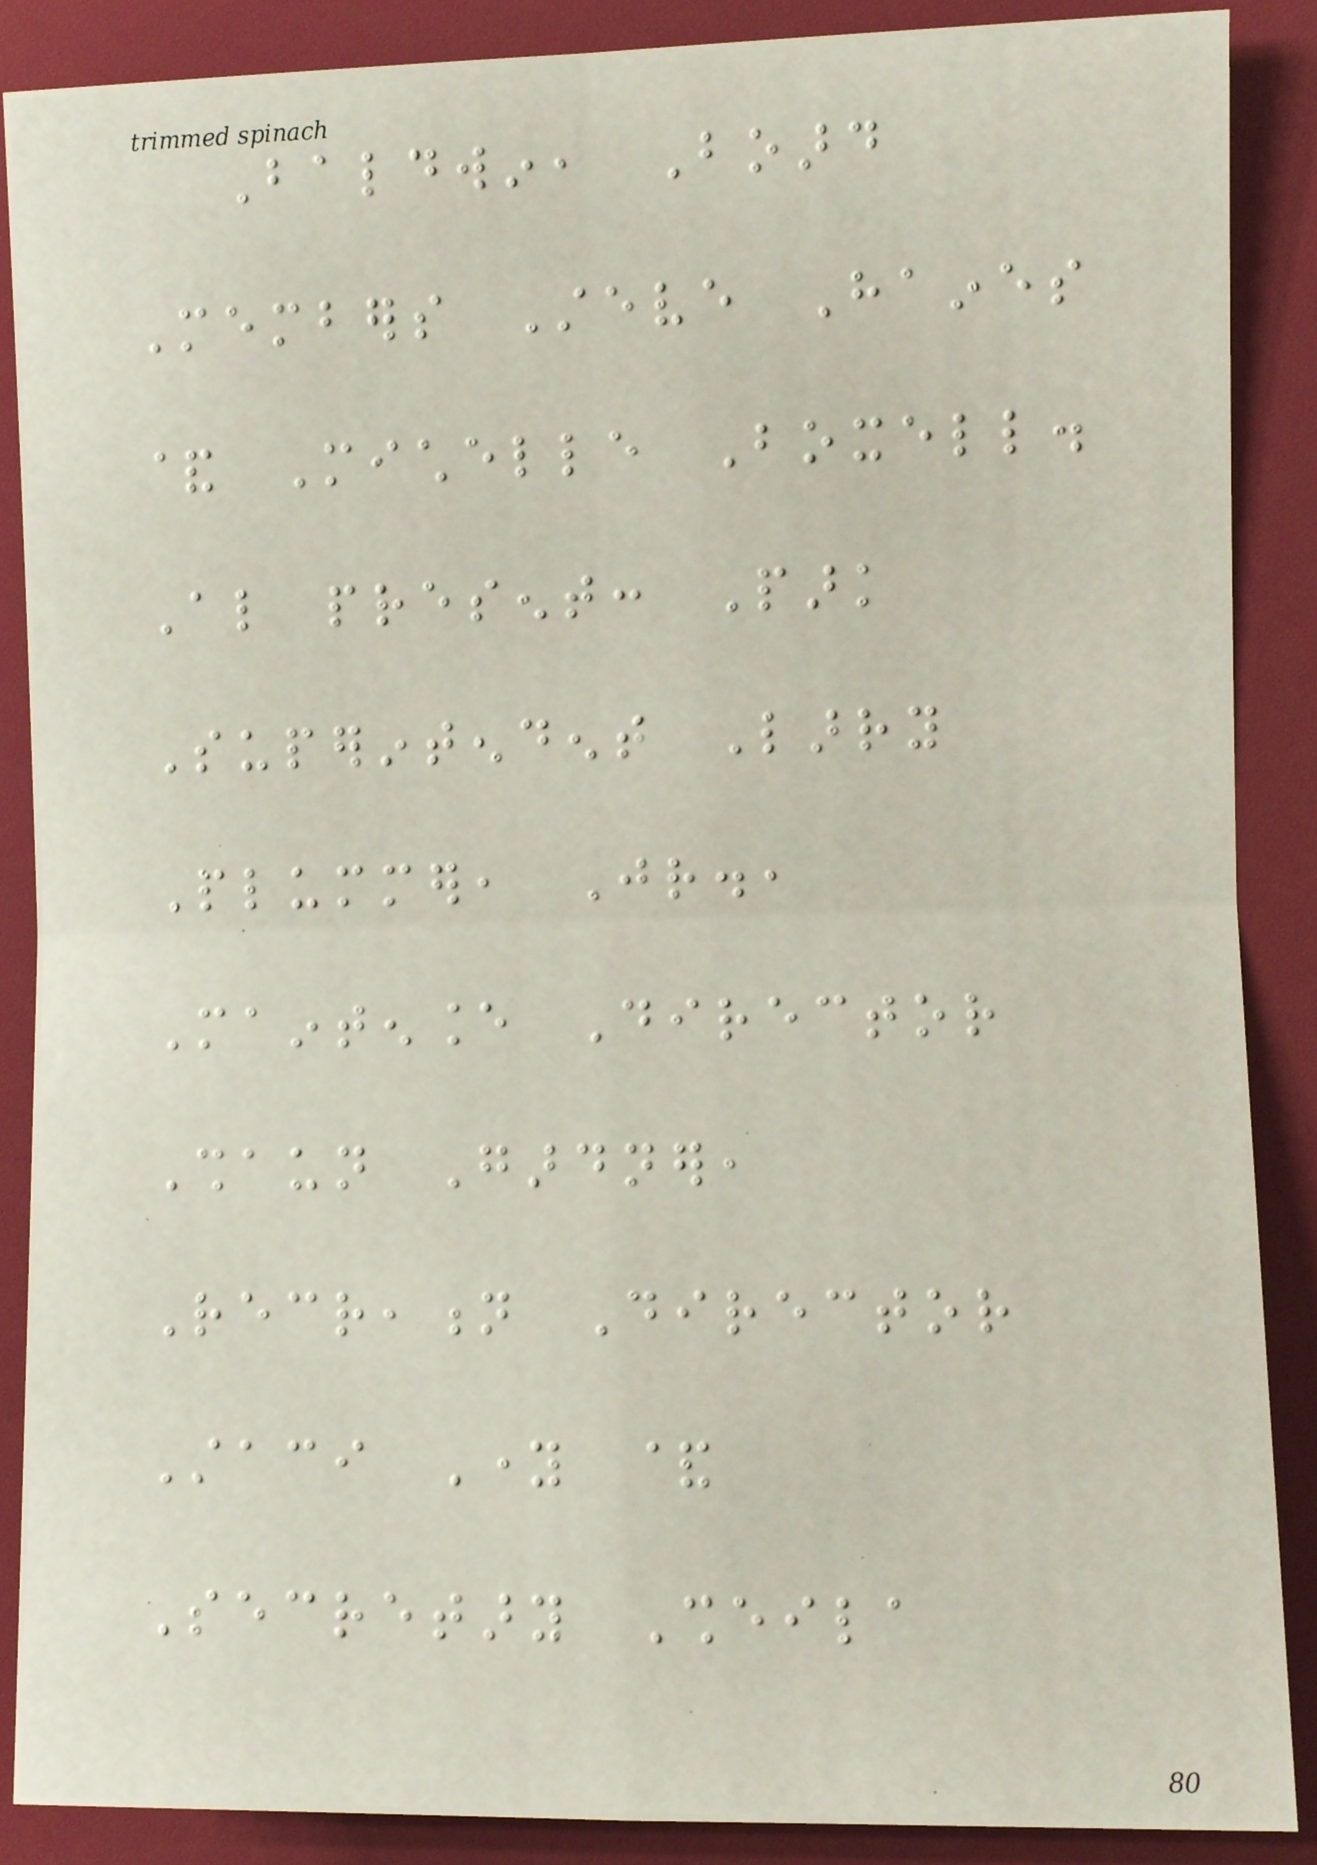Baldwin, Board
Members Steve Haines
& Michelle Boxell.
Also present: Park
Superintendent Larry
Plummer, Jr.,
Maintenance Director
Shaun Gardner,
Recreation Director
Staci Young &
Secretary Sheila
